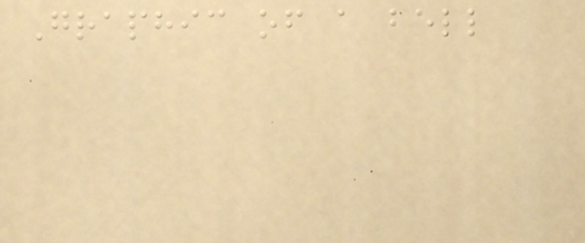Graphic of a bell
